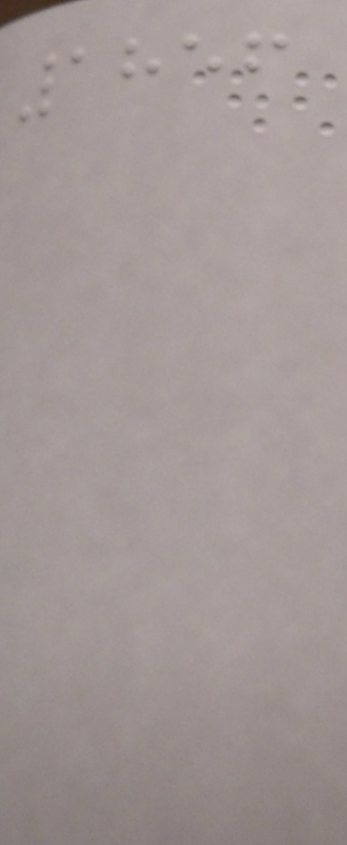1856
